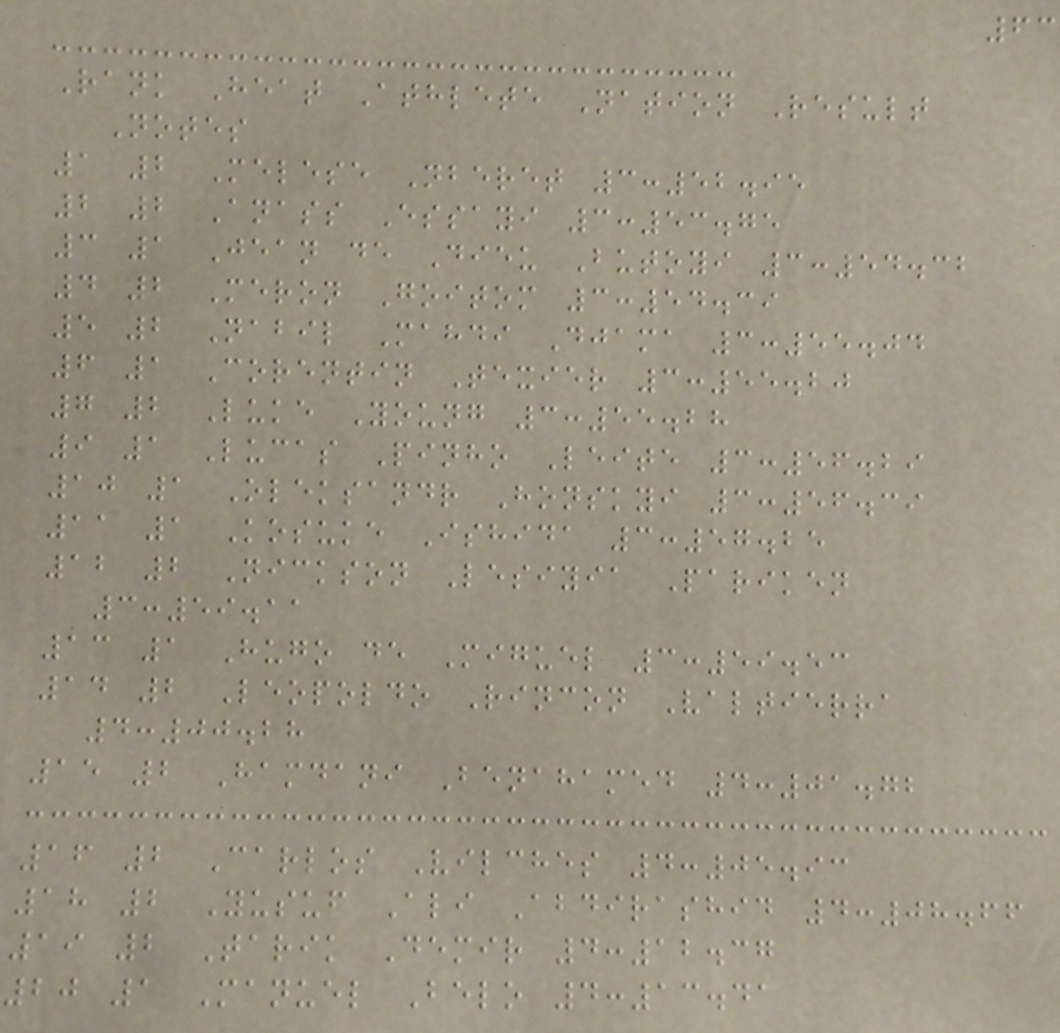63
Rank Heat Athlete Nation Result
Notes
1 2 Melese Nberet 3:52.95
2 2 Anass Essayi 3:53.75
3 1 Jean de Dieu Butoyi 3:54.32
4 2 Meron Goitom 3:54.39
5 2 Nabil Mahdi Djama 3:55.04
6 1 Corentin Texier 3:55.20
7 2 Luke Young 3:55.28
9 1 Lucas Pinho Leite 3:56.29
10 1 Oleksandr Honskyi 3:56.39
11 1 Kosuke Ishida 3:57.25
12 2 Nickson Lesiyia Pariken
3:59.11
13 1 Hugo de Miguel 3:59.53
14 2 Leopoldo Rincon Valtierra
4:00.28
15 2 Hamdani Benahamed 4:01.72
16 2 Carlos Vilches 4:05.93
18 2 Yusuf Ali Abdirashid 4:08.66
19 2 Tarik Demir 4:12.37
20 1 Manuel Belo 4:13.41
